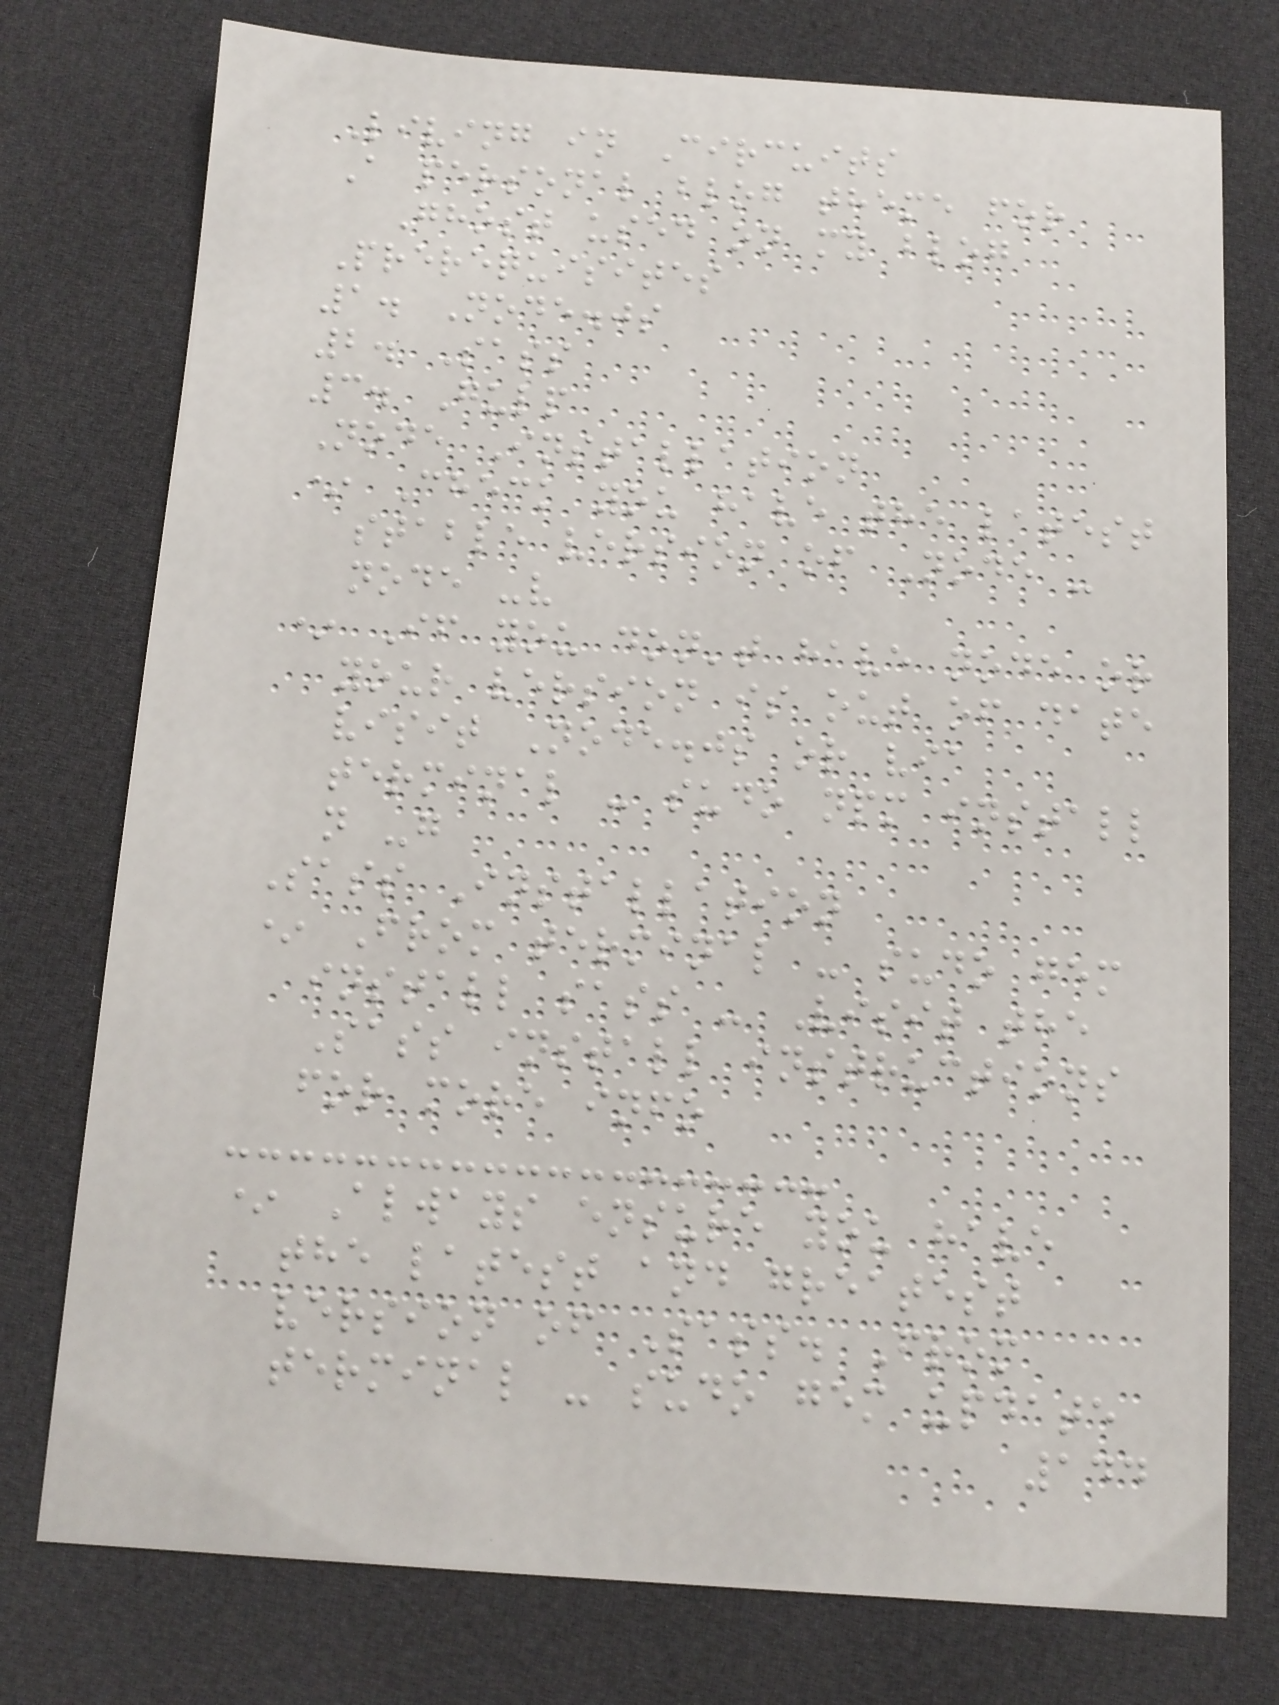Living in Circuits
A personal blog theme for
Ghost used on my blog
Prerequisites
1. Node.js
2. Sass
3. Gulp
Node Installation
* Check you have the latest
stable version of Node -
node -v
* If you don't have node or
your version is out of date
visit Node.js or via
terminal - sudo npm install
n -g
Sass Installation
* From terminal - sudo gem
install sass - Visit the
Sass install instructions
for more info
* Always ensure you have
the latest and greatest
version of Sass. From
terminal - sudo gem update
144
